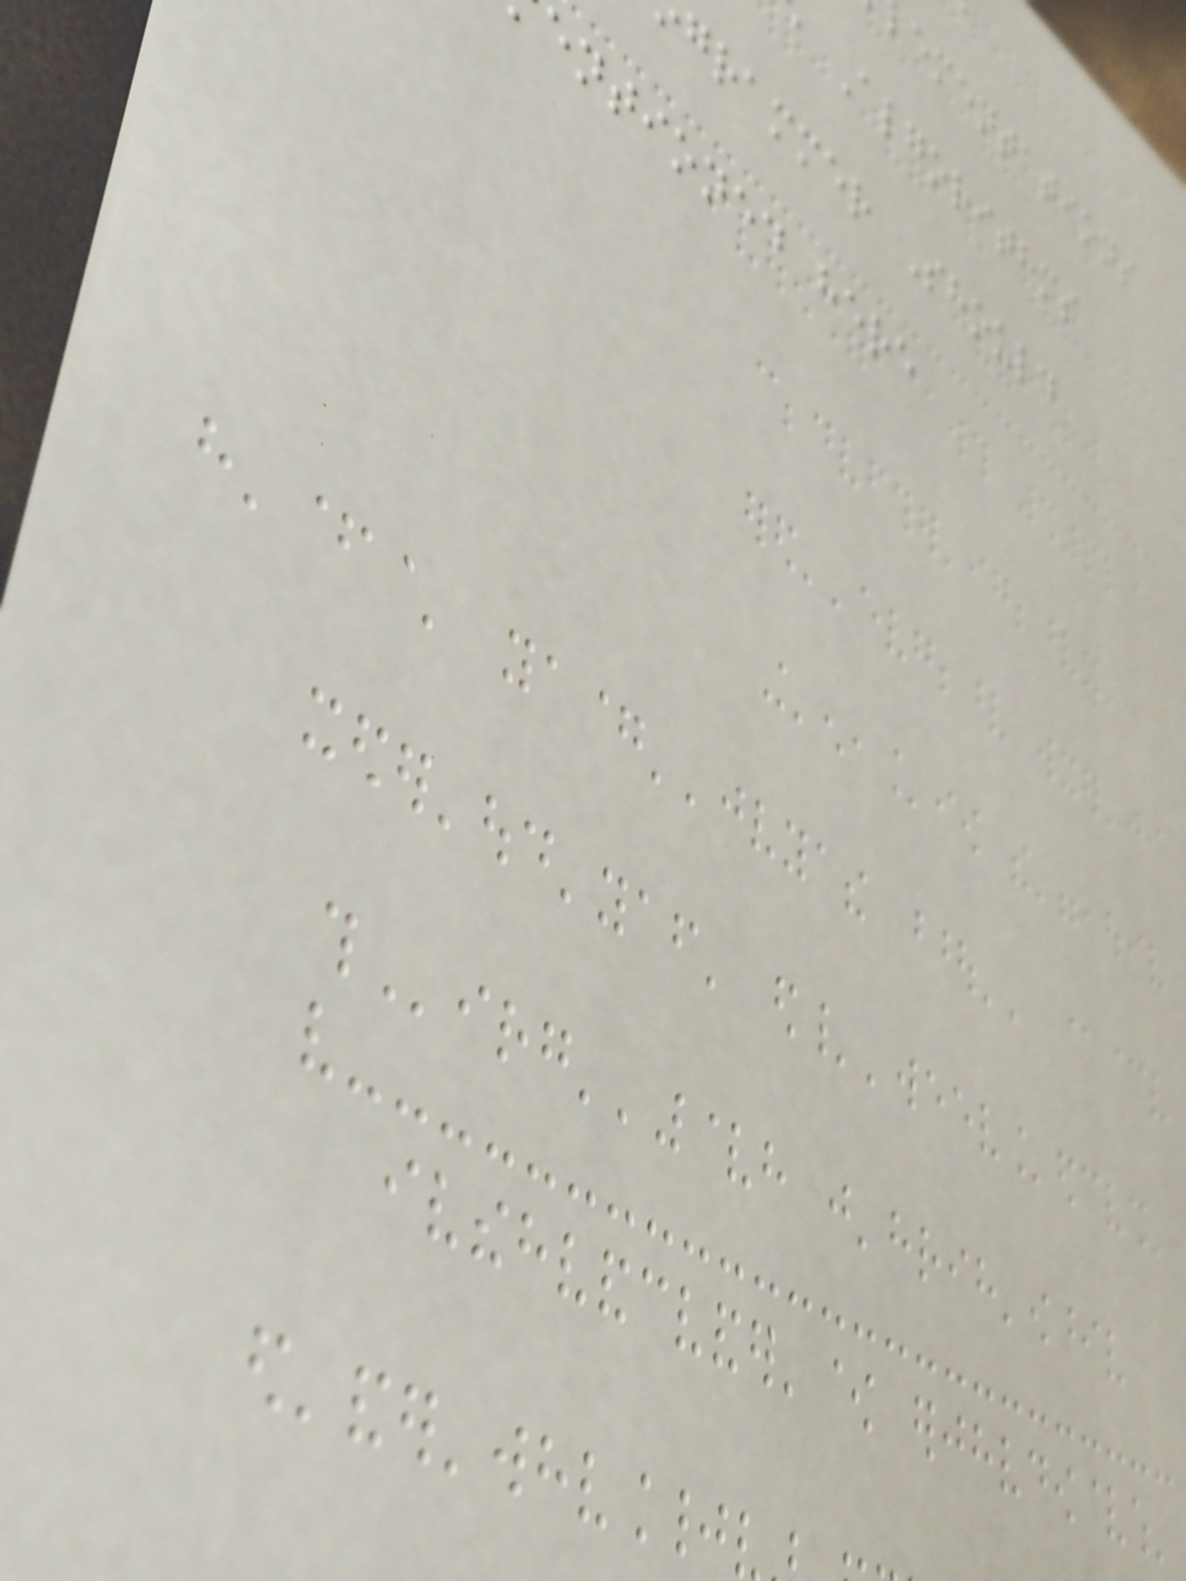ementations
Algorithms
grammer Should
entioned here
